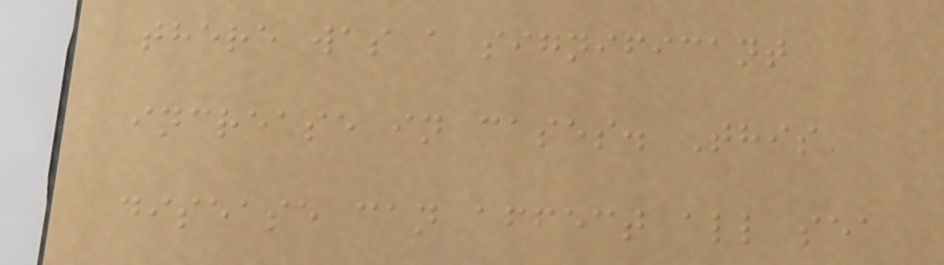there was a significant
increase in cases. This
disease can affect all sea
